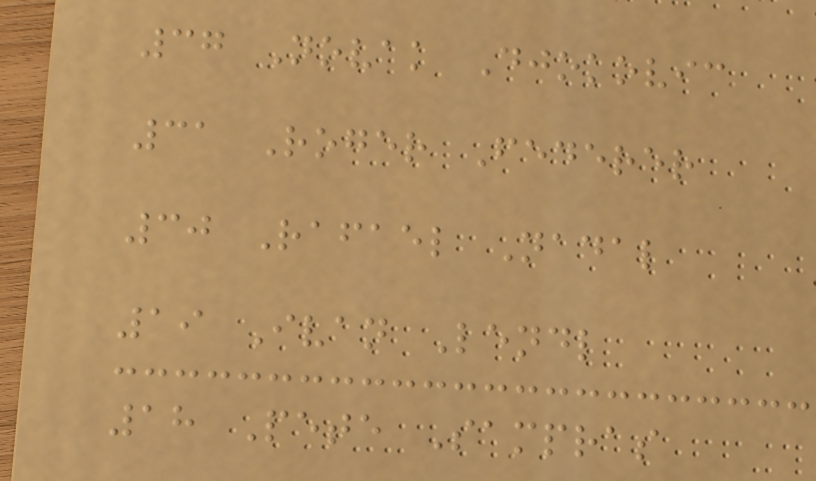37 Novak Djokovic
31 Roger Federer
30 Rafael Nadal
19 Ivan Lendl
18 Pete Sampras
